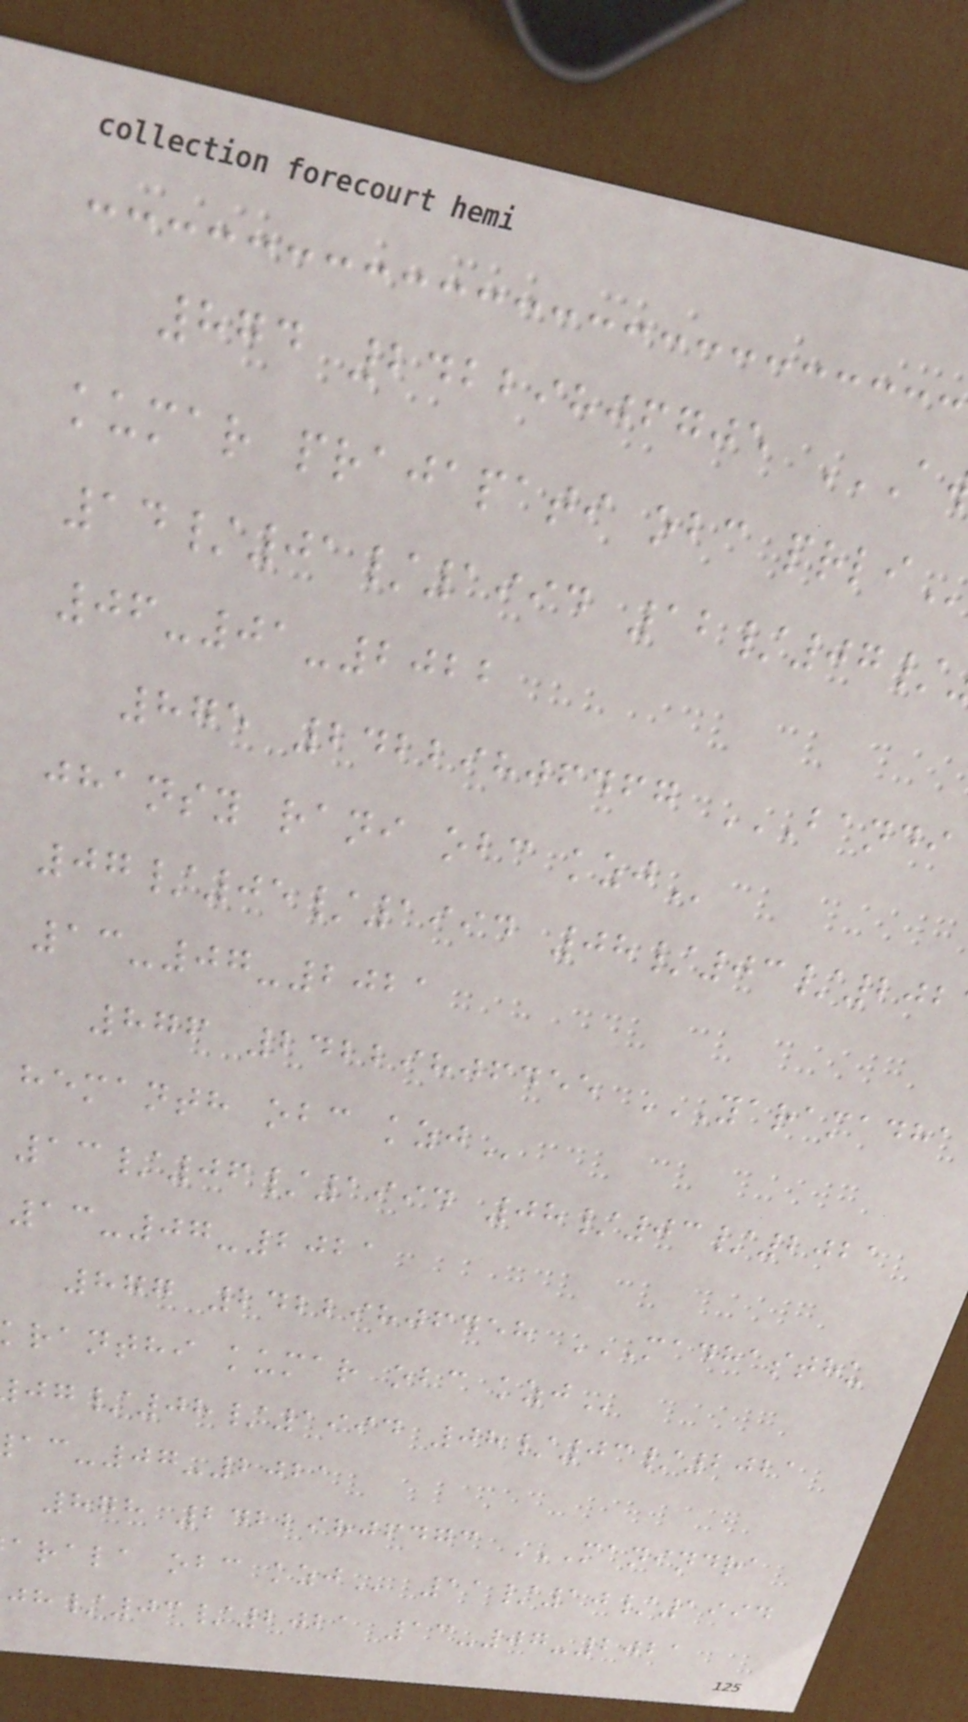874 24229806705
kumar prajapati obc
14/01/1994 12/07/
06-01-2022
875 24229806467 BANDI
jhansy rani obc
07/05/1994 08/03/202
13-07-2021
876 24229806455 YARAMADHA
hemanth obc
13/06/1994 08/03/2021
13-07-2021
877 24229806458 MADHASTHU
kranthi kumar obc
/08/1994 08/03/2021
-07-2021
878 24229806473 MANINDRA
arala obc
/03/2021 13-07-2021
